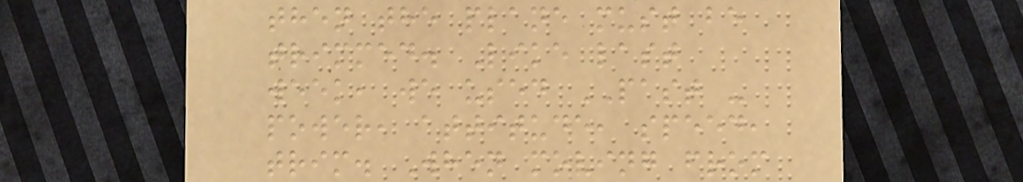then the plane must be
trimmed. Like last
week, we used PAST -
power, attitude, speed,
trim. When moving from
